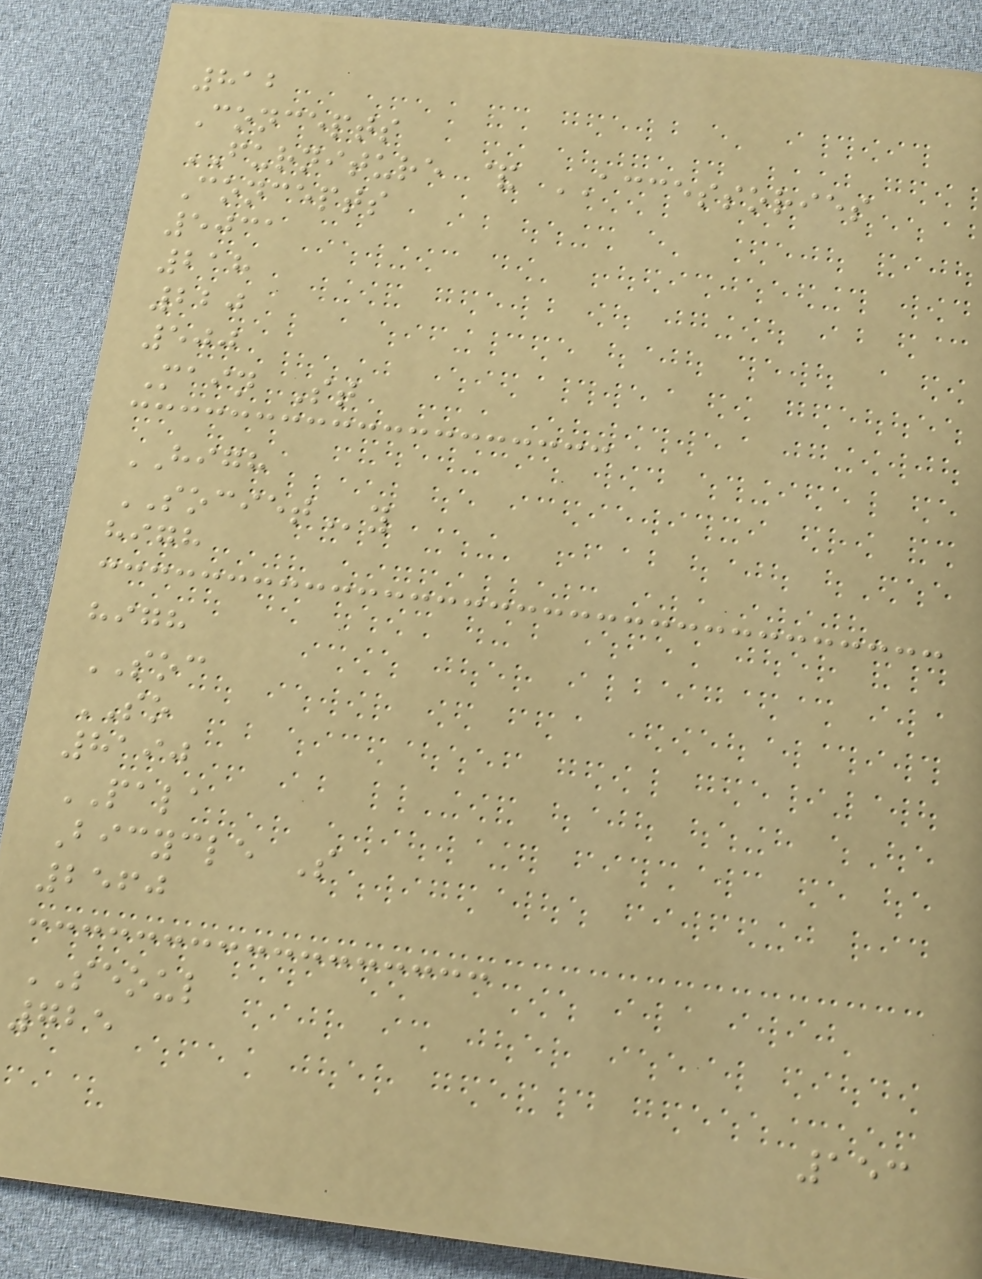812
Concepts
FURNITURE & ACCESSORIES
Concepts
5031
218
220
500
Main St
HIGH
SOCIETy
high
high
SOC
SO
8190
PALA
Bicycle S
2560
SEOUL
725
153
